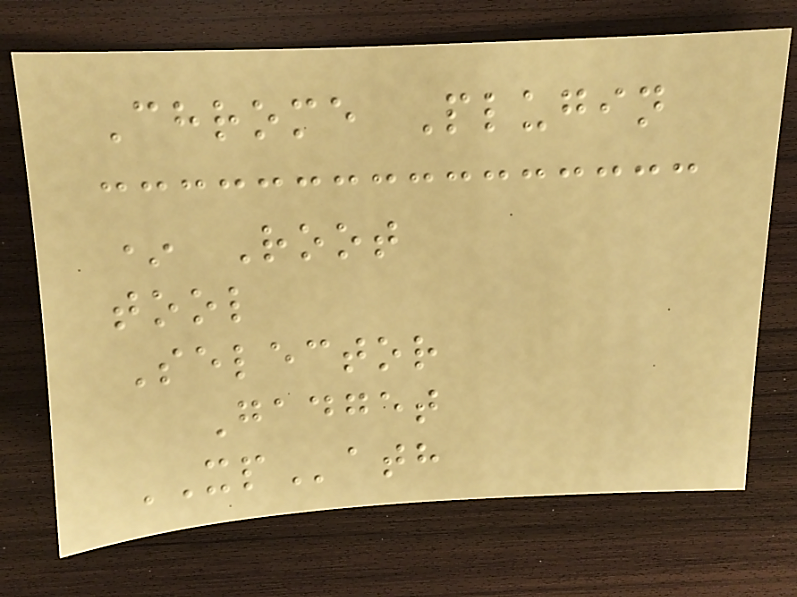Chrome Plugin
* Root
tool
Selector
Gadget
XPath
